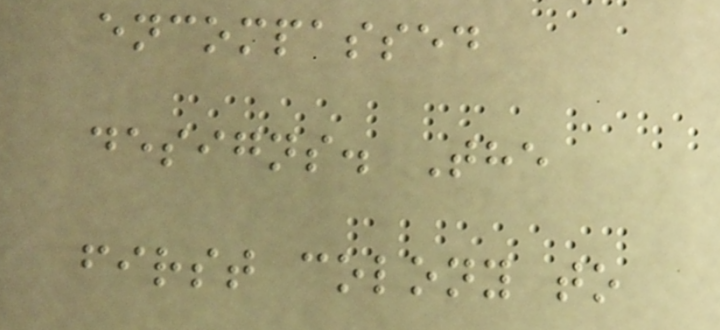encompassed
designs. The
first colony to
